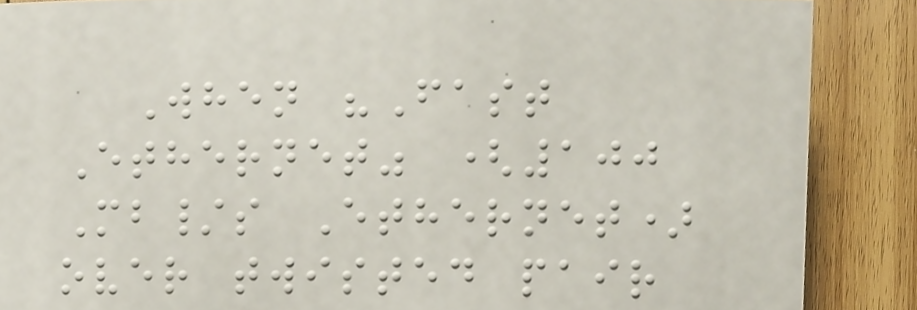When "Fast
Ethernet" (100
Mb/s Ethernet)
over twisted pair
